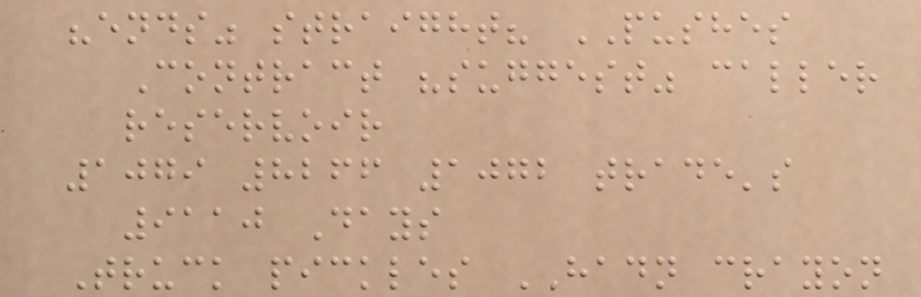"ends" straight? PUSHES
Contract "suggest" caller
reservoir
1079 8266 1072 trade's
9110 Days
Truck pickles HADN crayon
